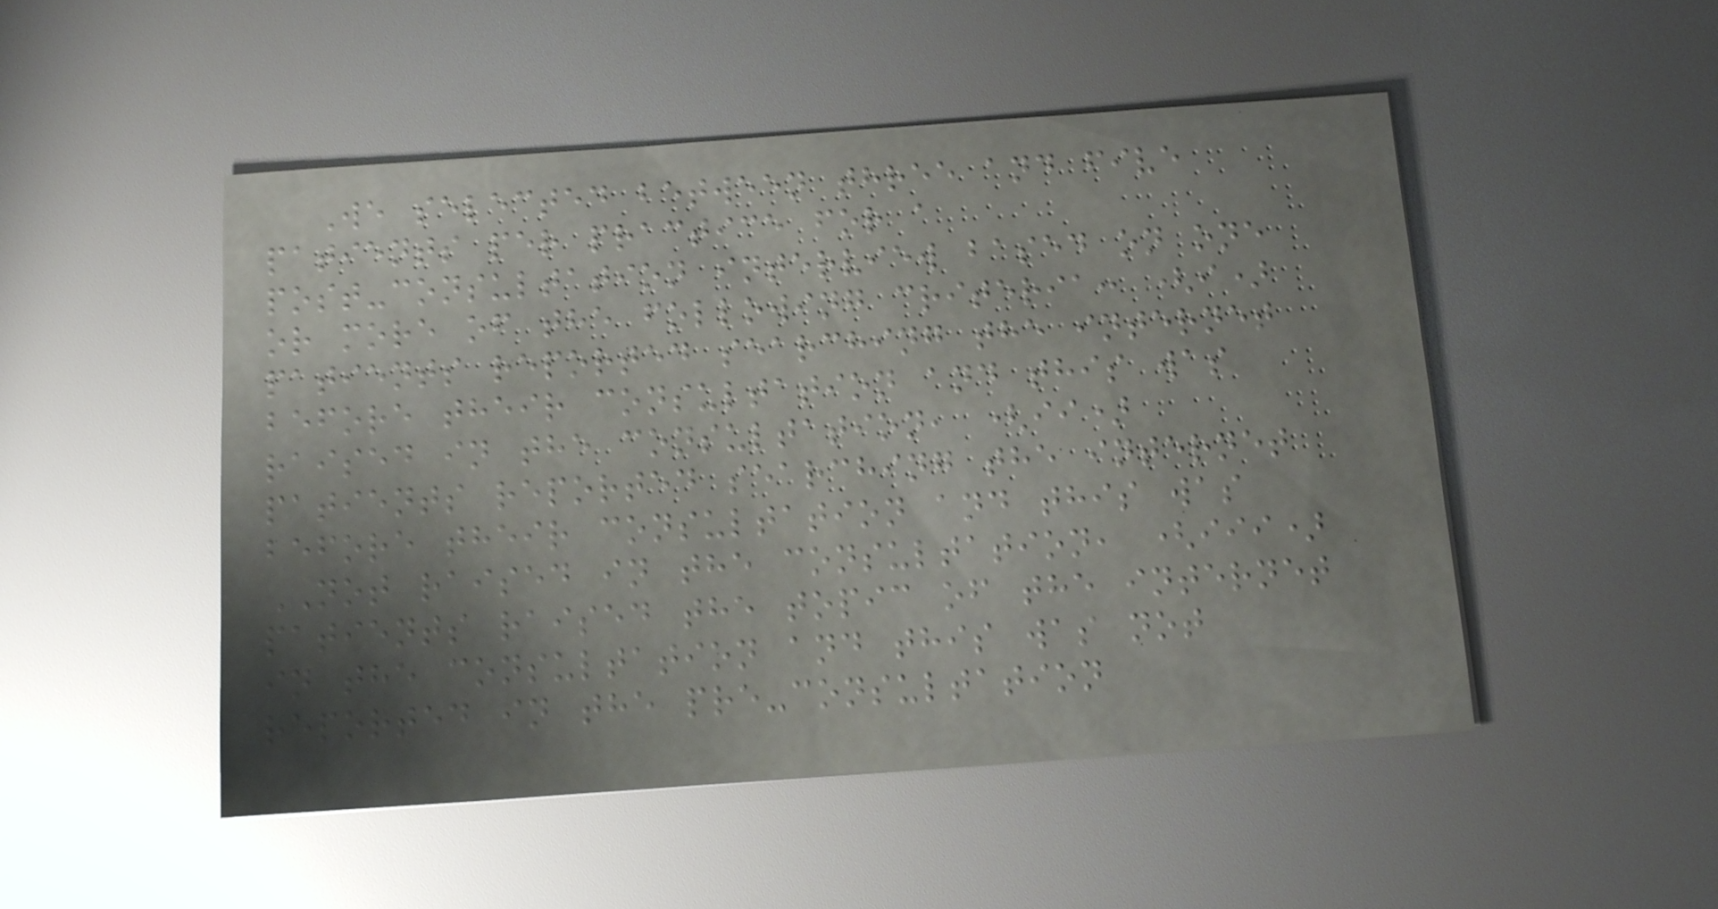We selected between three and five
patients per practice for a
post-consultation interview based on one
or more of the following criteria: (i)
patients reported searching the internet
before their consultation and this was
raised in the consultation, (ii)
patients reported searching the internet
before their consultation and this was
NOT raised in the consultation, (iii)
patients raised the topic of the internet
in the consultation and this was not
reported in the pre-consultation
